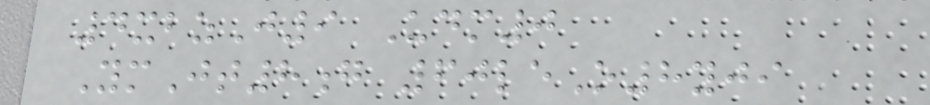4xbzJ9 Udm0
YmJt8g 60leO8yji
